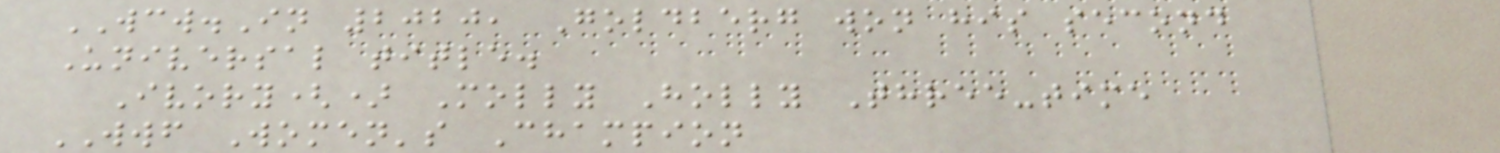WCW.In 2020, Goldberg won his second
Universal title.
Ivory() Molly Holly Three-time
WWF Women's Champion
